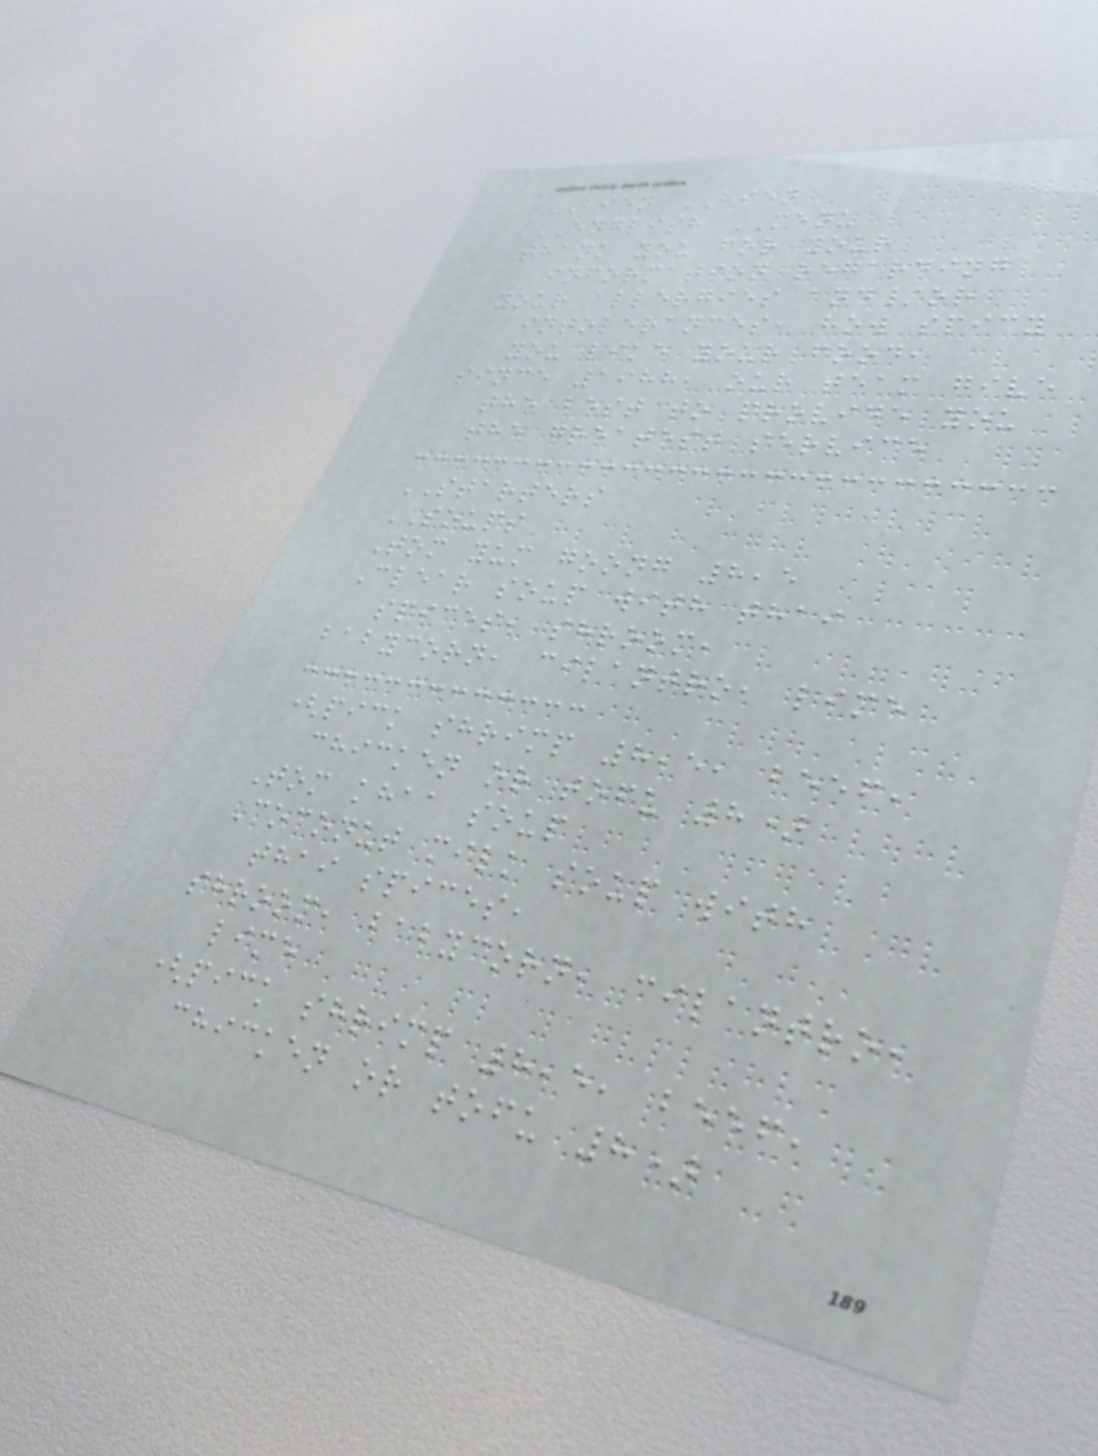BIEN BIEN
ENGLISH MENU
thank you for your
information regarding
your allergies and/or
intolerances, how spicy
you like your food,
since 1988, our team give
the best to provide you
the greatest service
STARTERS
SOUPS
Tom yum goong 8,5
Clear soup with thai
spices, shroom,
babycorn, cilantro, lime
(pick shrimp 8,5, beef,
chicken or tofu 8)
Tom khaa soup
Coconut milk soup with
thai spices,
shroom, babycorn, cilantro,
lime
(pick shrimp 8,5, beef,
chicken or tofu 8)
